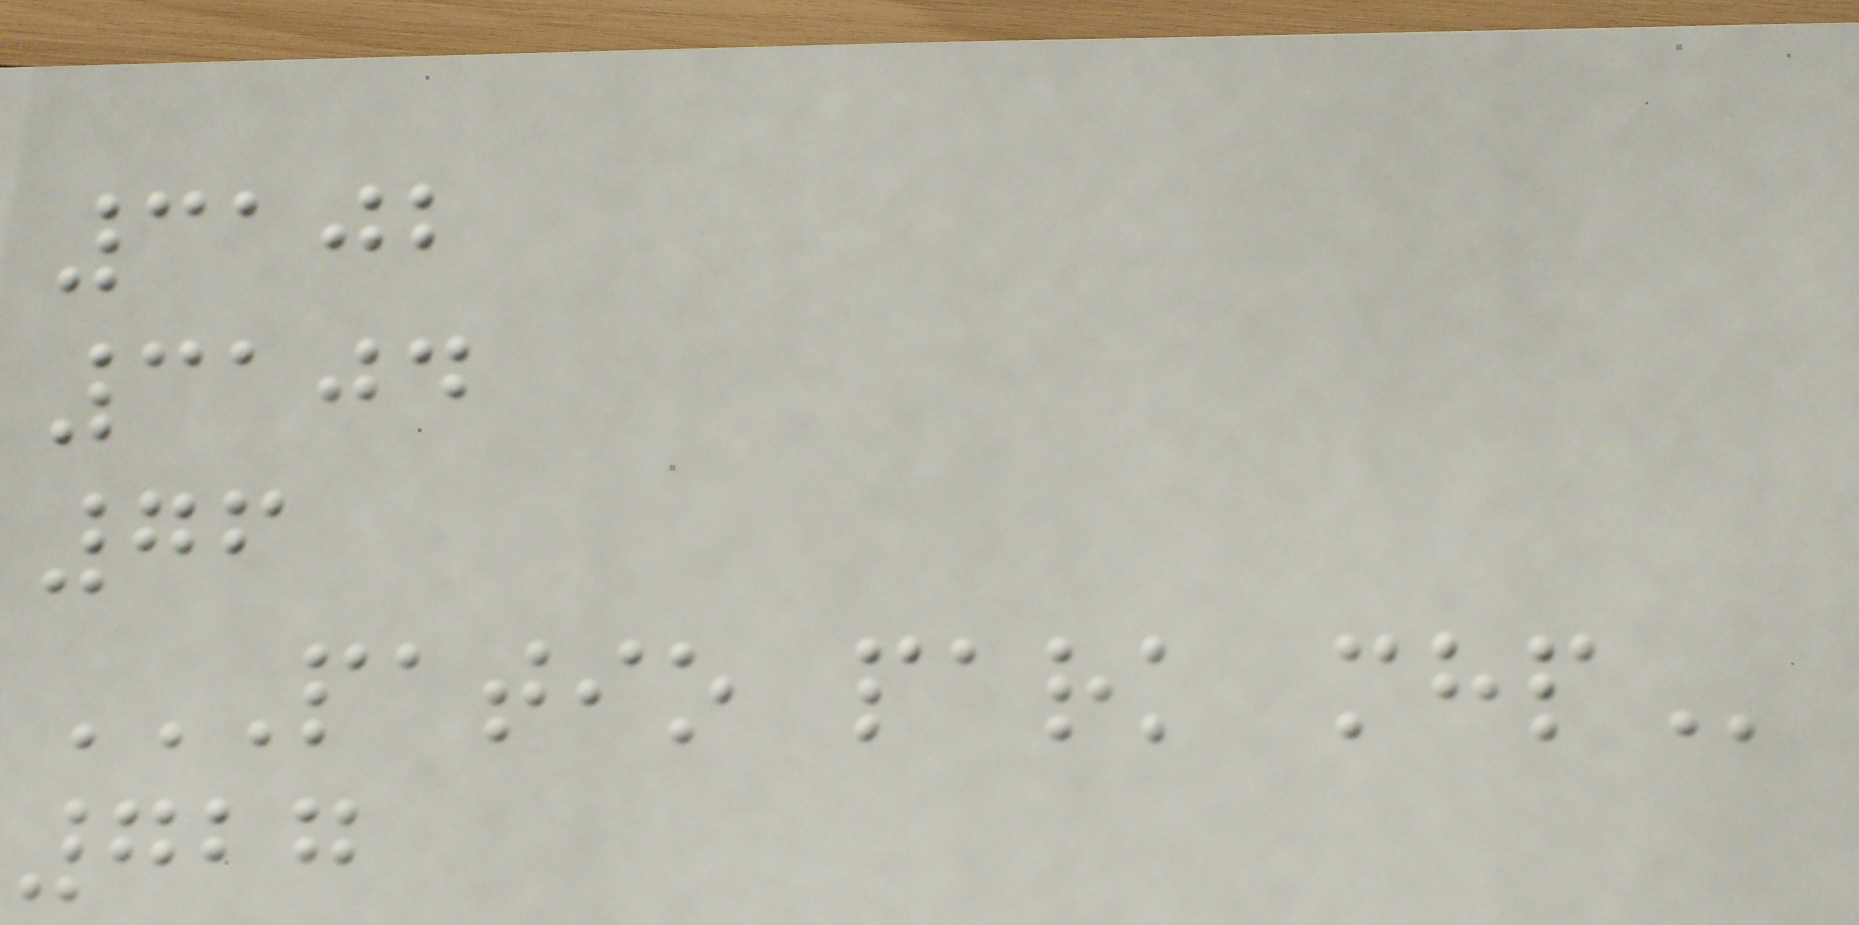3102
3104
76
PATIO PARK MHP
727
